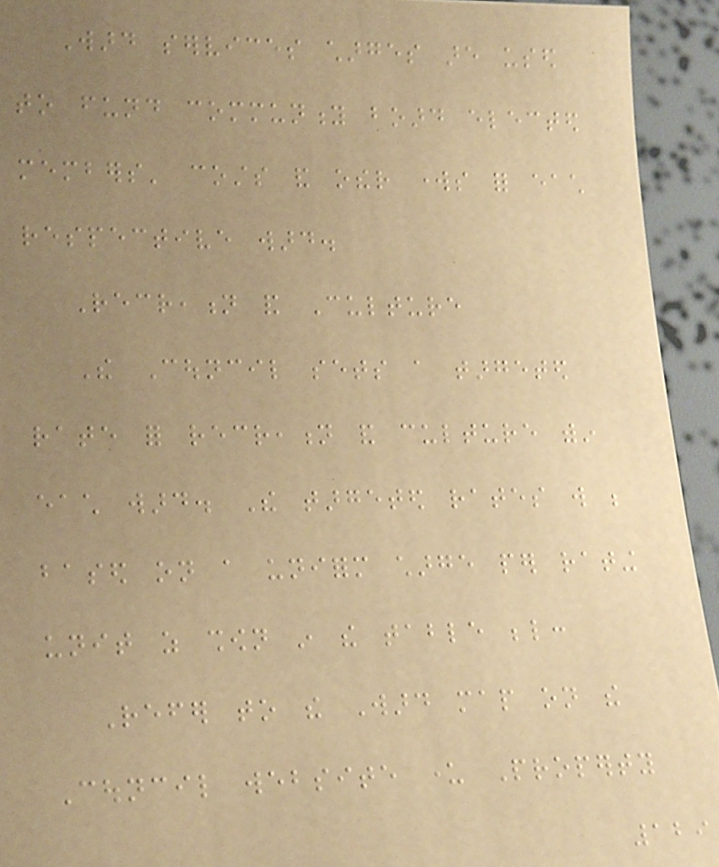Ward services charges are used
to fund community board elected
members' costs and other works for each
respective ward.
Recreation and Culture
The Council sets a targeted
rate for recreation and culture within
each ward. The targeted rates will be
based on a uniform charge per rating
unit as shown in the table below:
Refer to the Ward map on the
Council website under Property
129
